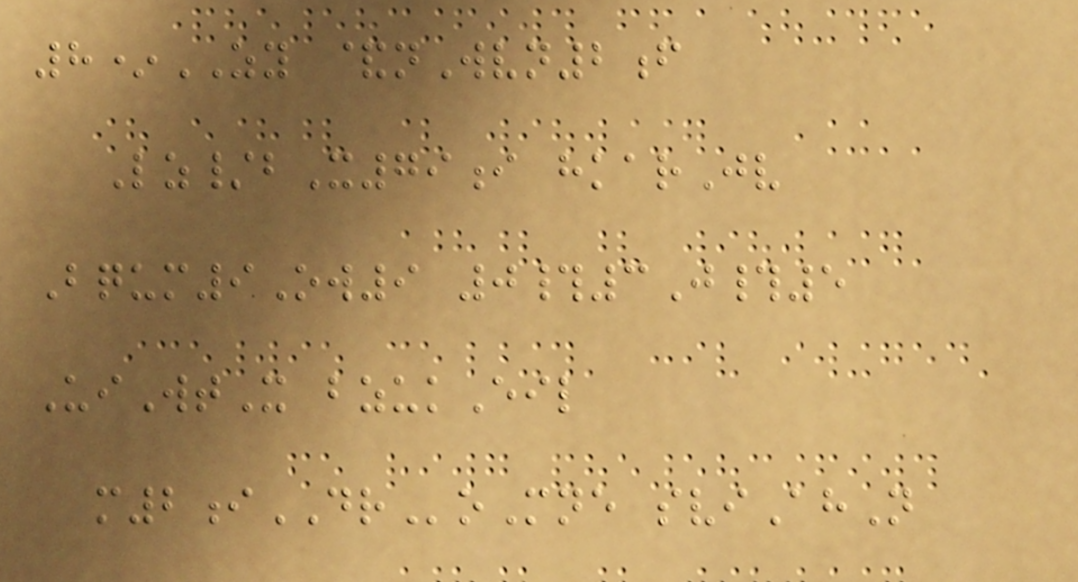8*ZY &nWvn2f
Lz/bX79i hkarJv
Bqum9Ow9 0#3J#5
UiWtX bzukEil
m2iDRoMne sviAhN
